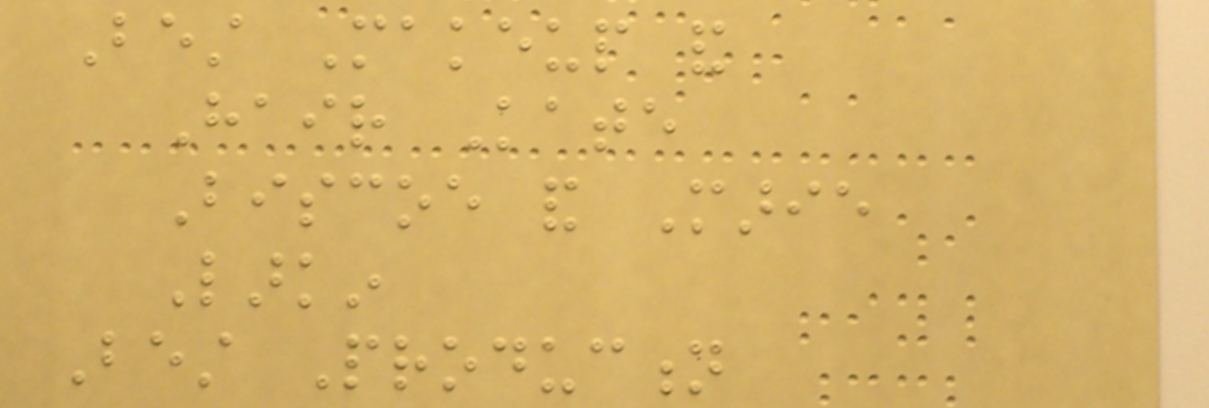Best Makeup and
Hair Kate
Biscoe and Marie
Larkin
Best Production
